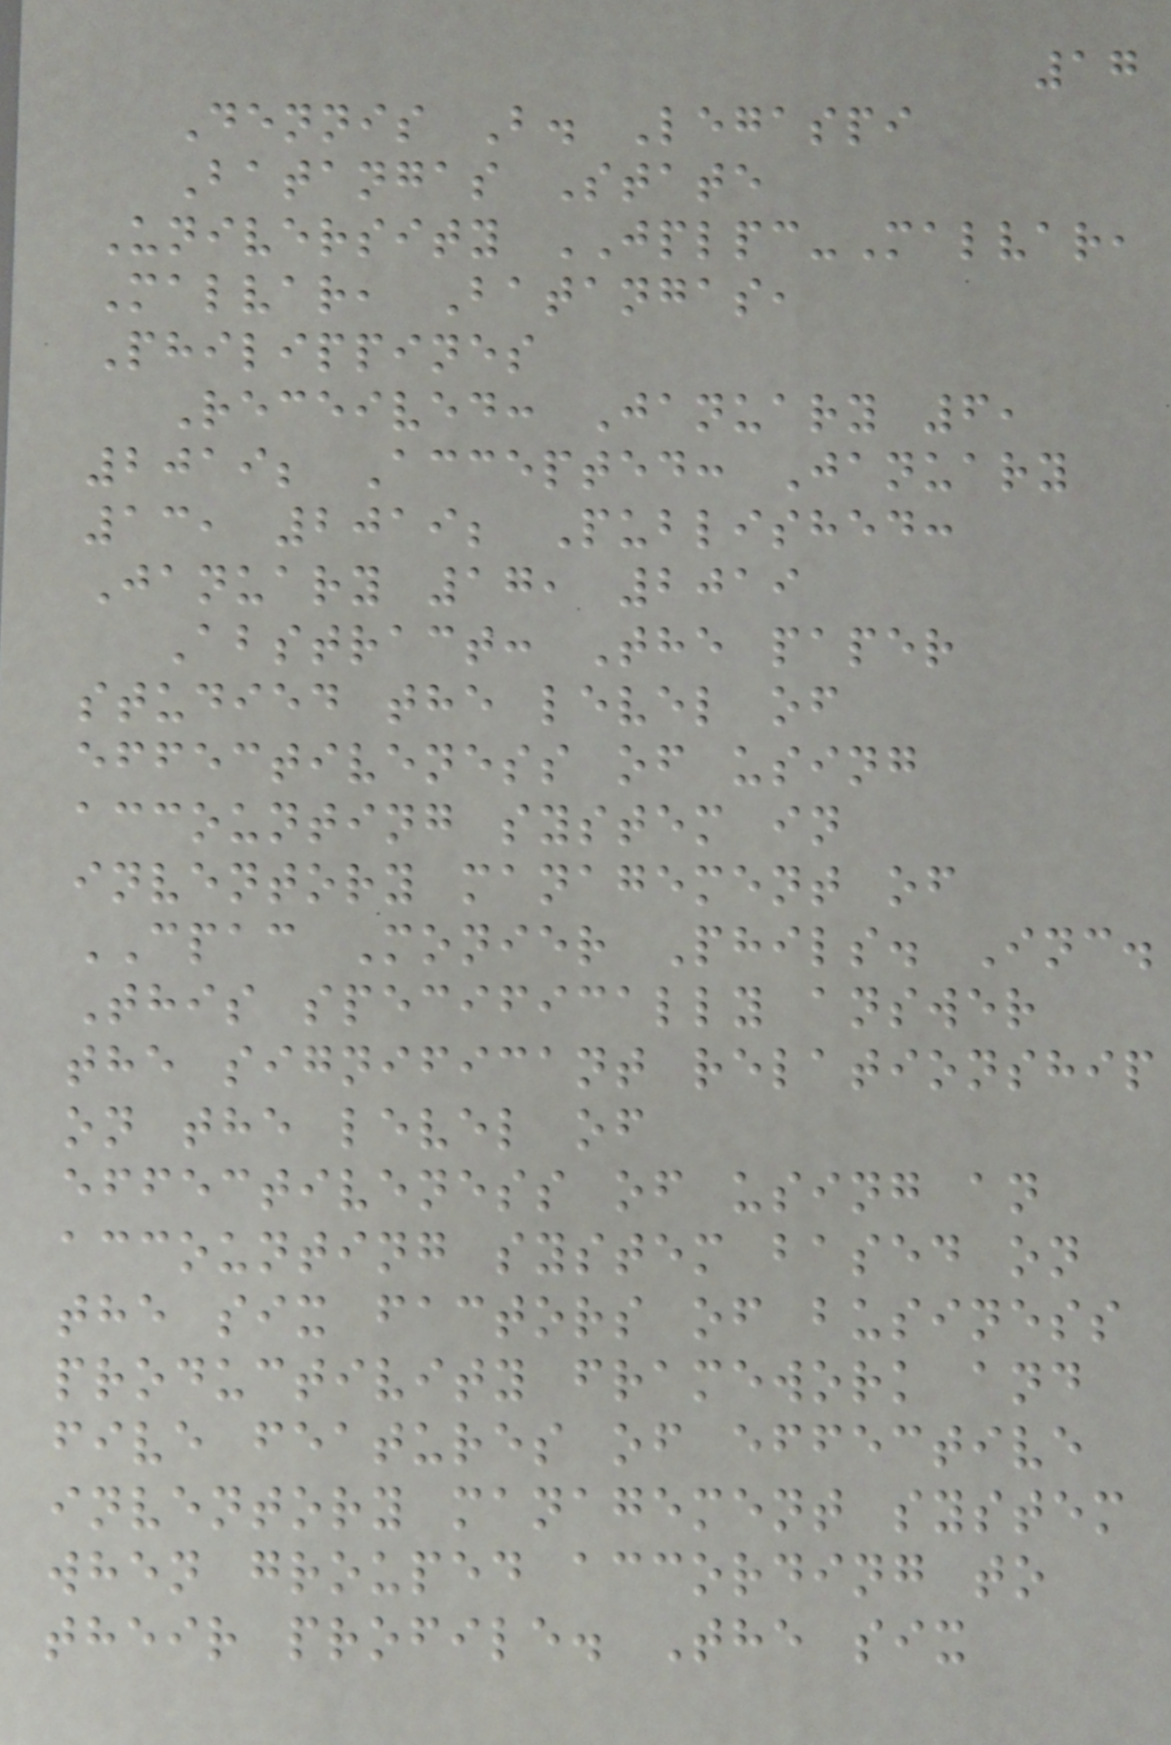17
Dennis B. Legaspi
Batangas State
University JPLPC-Malvar,
Malvar, Batangas,
Philippines
Received: January 6,
2019; Accepted: January
13, 2019; Published:
January 17, 2019
Abstract: The paper
studied the level of
effectiveness of using
accounting system in
inventory management of
CPAC Monier Phils. Inc.
This specifically answer
the significant relationship
on the level of
effectiveness of using an
accounting system based on
the six factors of business
productivity framework and
five features of effective
inventory management system
when grouped according to
their profile. The six
